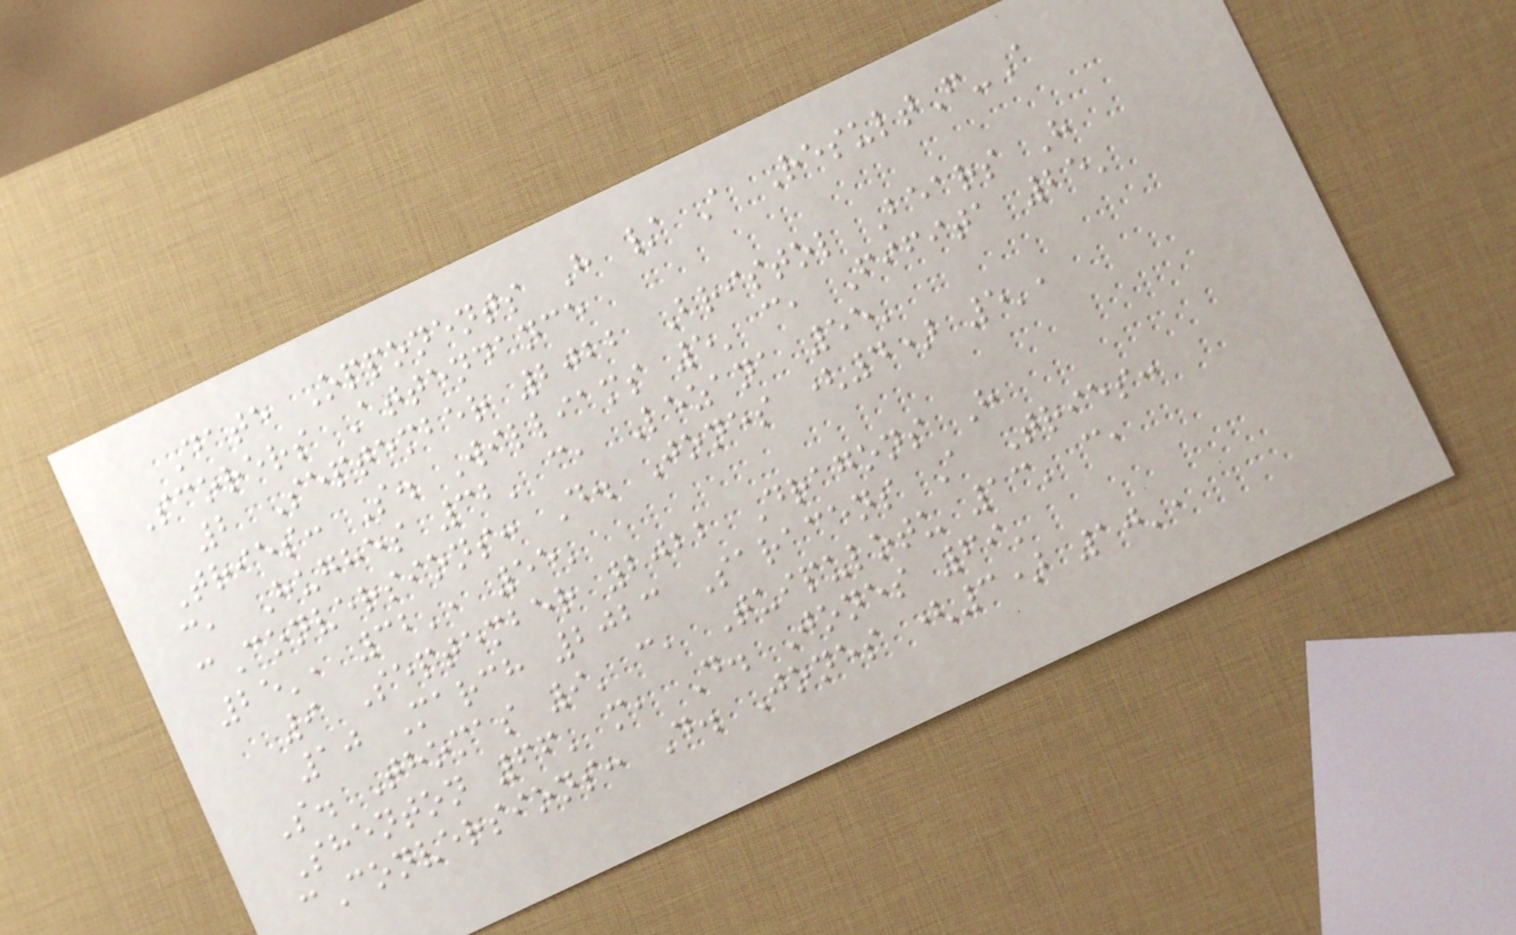Date Opponents H / A ResultF-A
Scorers Attendance
2 September 2022 Bristol Bears H
Tries: S. Williams 5' c, Fifita 25'
c, Hughes 32' c, Lezana 55'
cConversions: D. Jones (4) 5',
25', 32', 55'
9 September 2022 Dragons H
10 March 2023 Saracens A Tries:
S. Thomas 9' c, Tuipulotu 13' c,
Shenton 66' m, D. Jones 69'
cConversions: D. Jones (3) 10',
